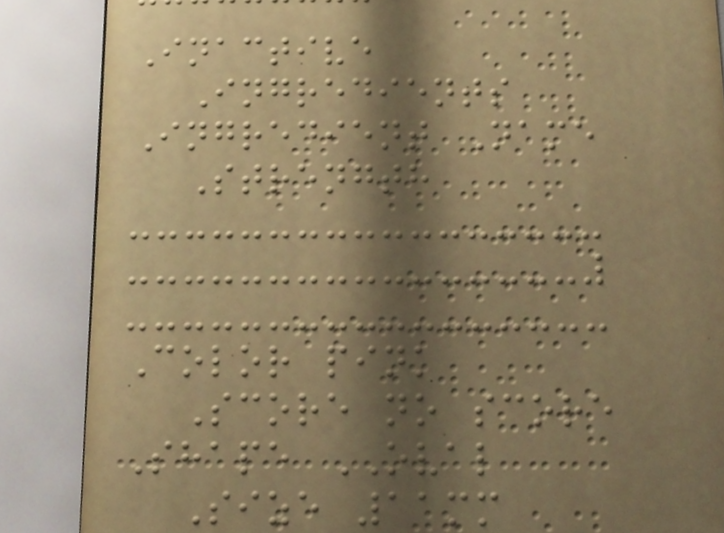Inactive
Ingredients
Ingredient Name
Strength
Color pink
Score no score
Shape OVAL
Size 11mm
